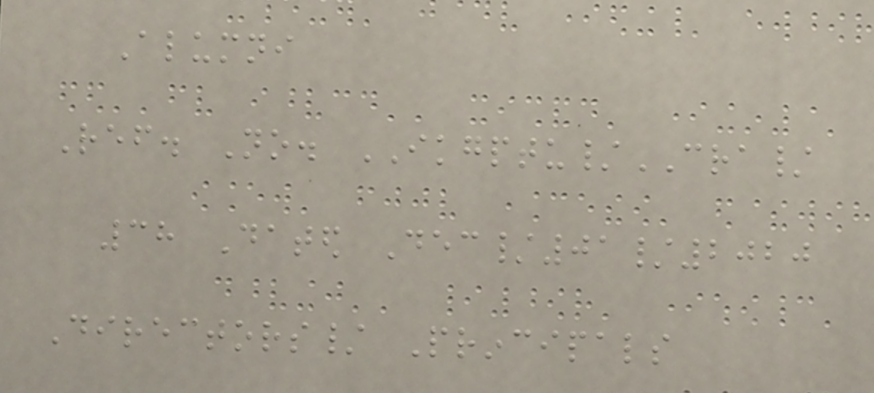Alumni
Ref. No. IKGPTU/CRA/
38 Dated Dec/01/2020
Directors/ Principals
